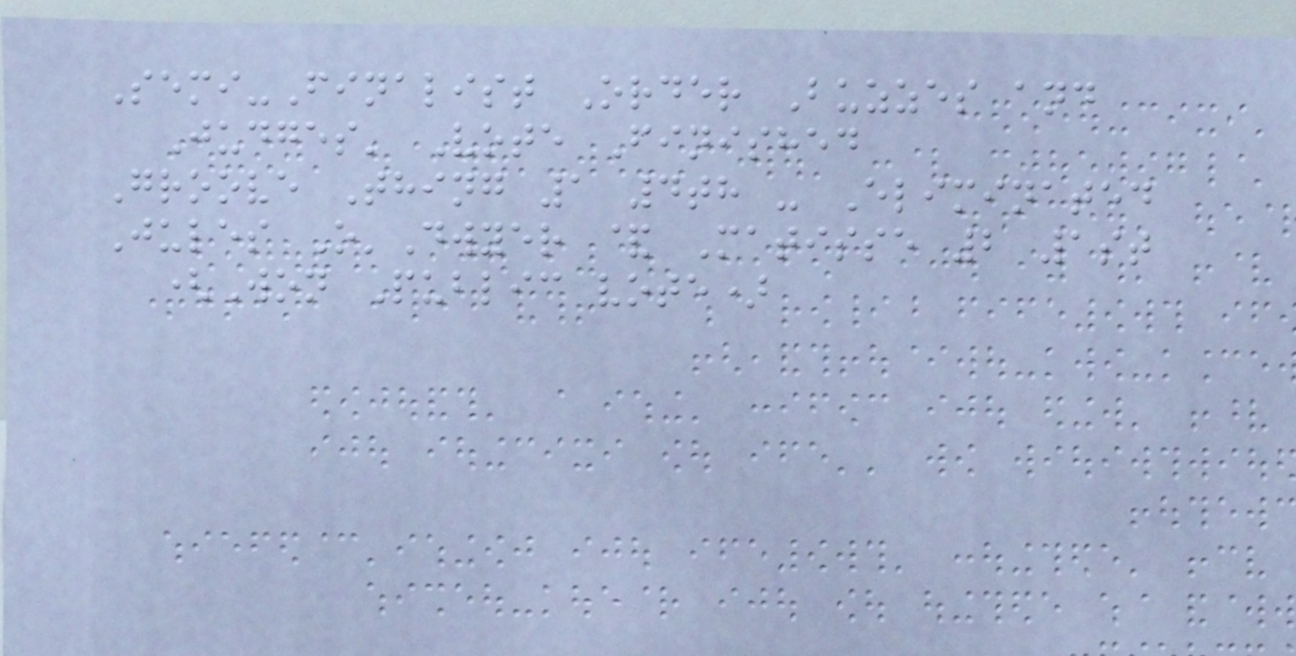Semi-Finalist Order Buzzes and
Judges' Vote Finished
Groove Thing 1 4th - Eliminated
Jules O'Dwyer & Matisse 2 1st
(Won Public vote)
